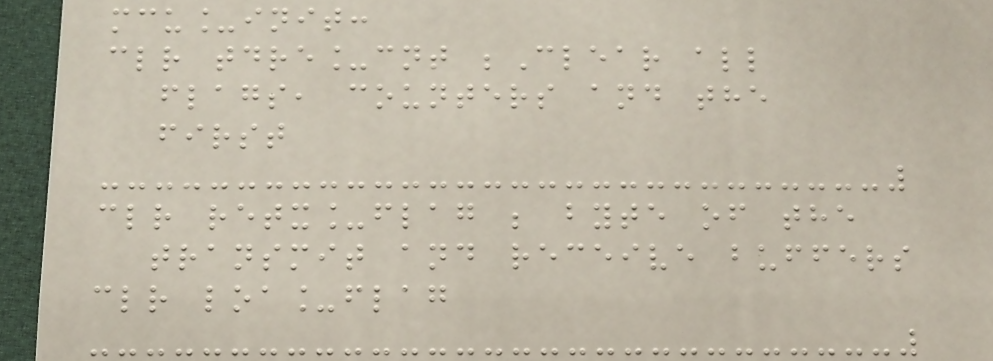mcu_init:
clr tdre_cnt ;Clear all
flags, counters and the
first
clr retx_flag ; byte of the
transmit and receive buffers
clr loa_flag
